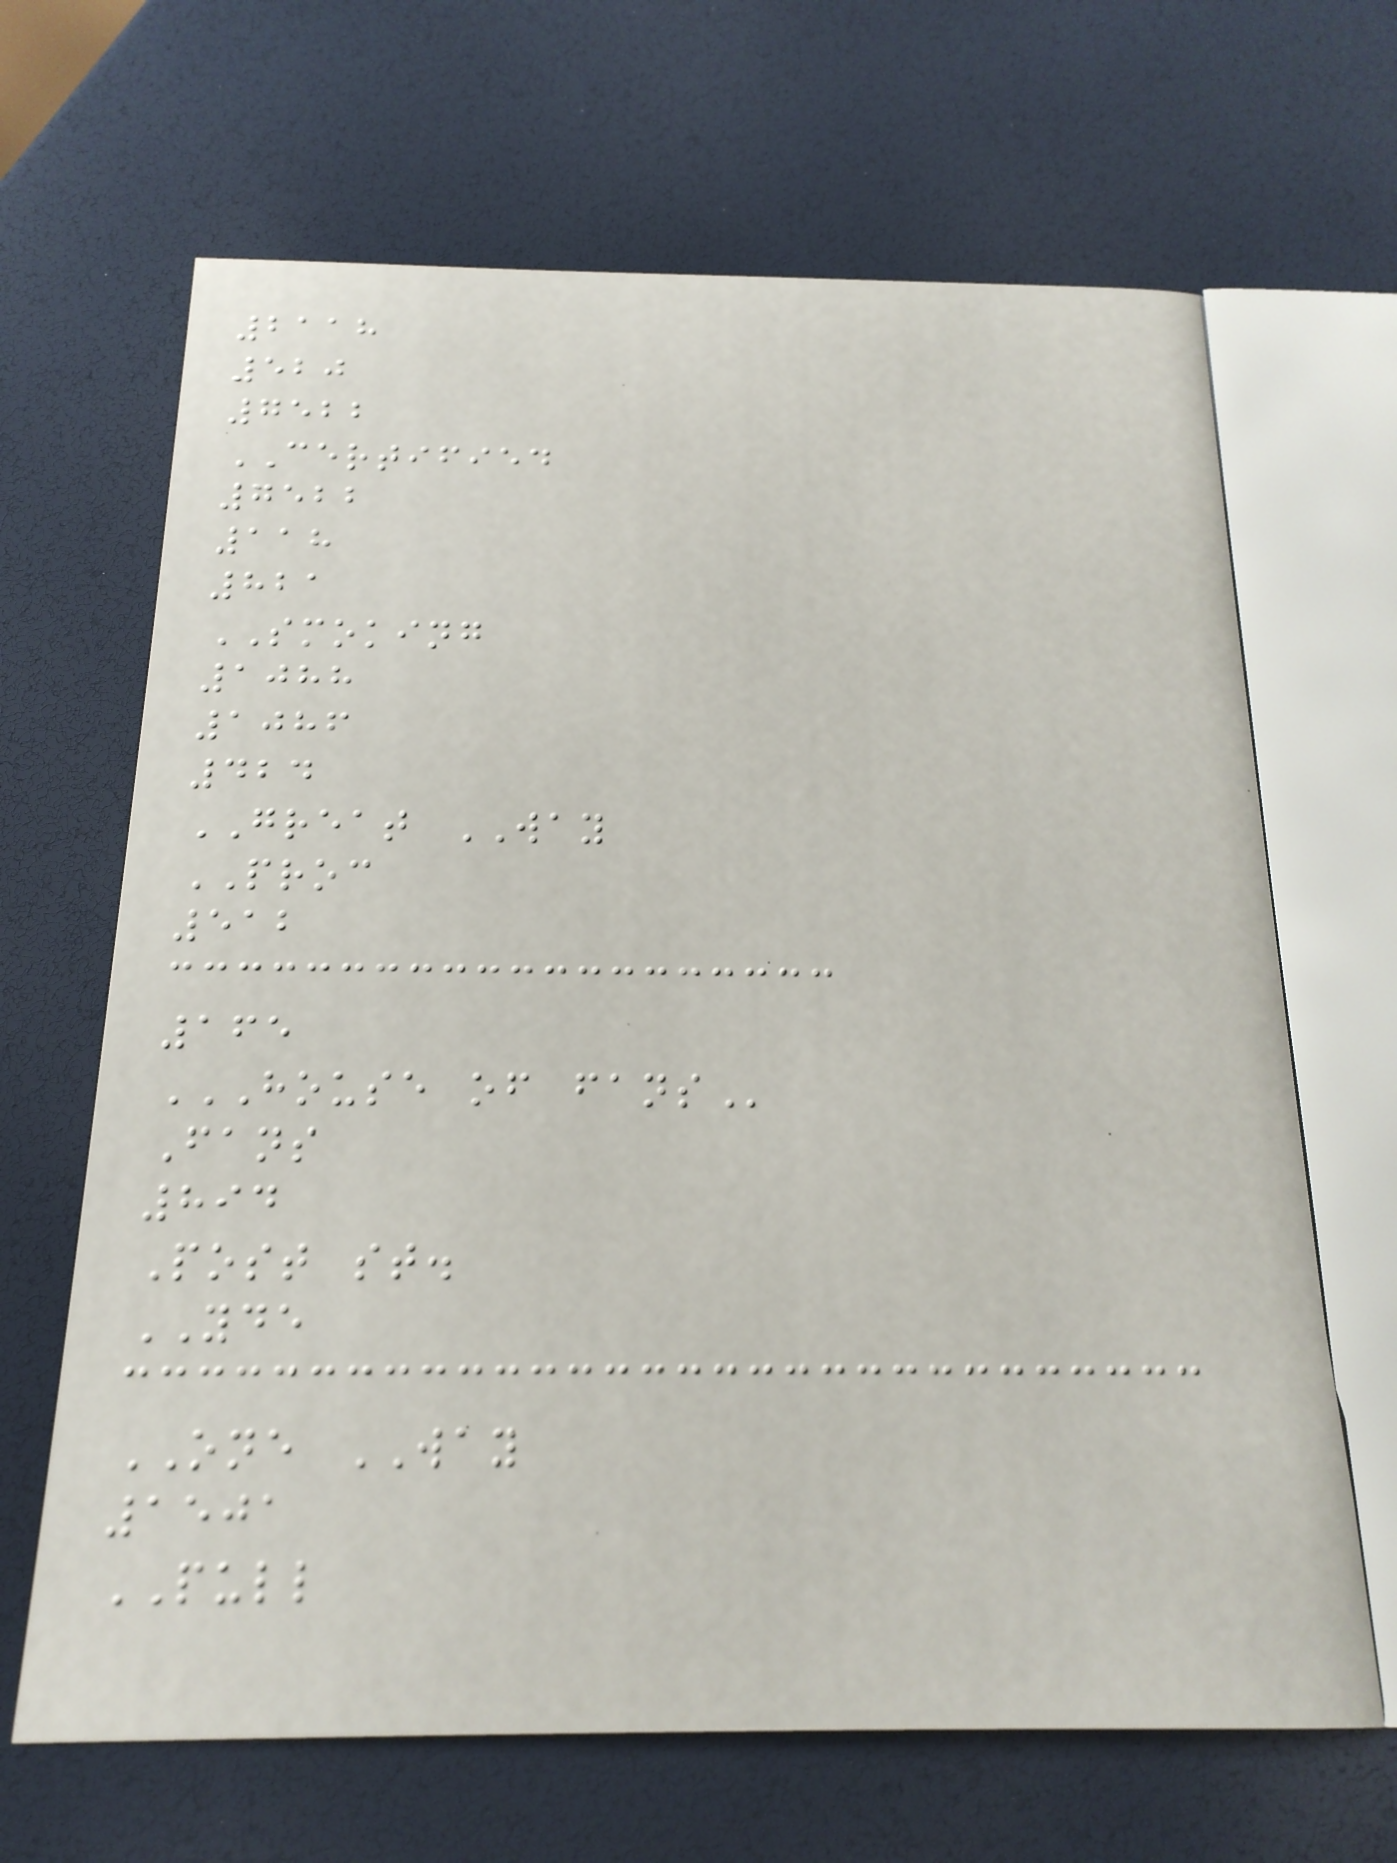2118
520
7522
CERTIFIED
7522
118
821
SMOKING
1088
1086
424
GREAT WAY
PROC
512
165
HOUSE OF FANS
Fans
894
Post st.
YDE
ONE WAY
1501
PULL
